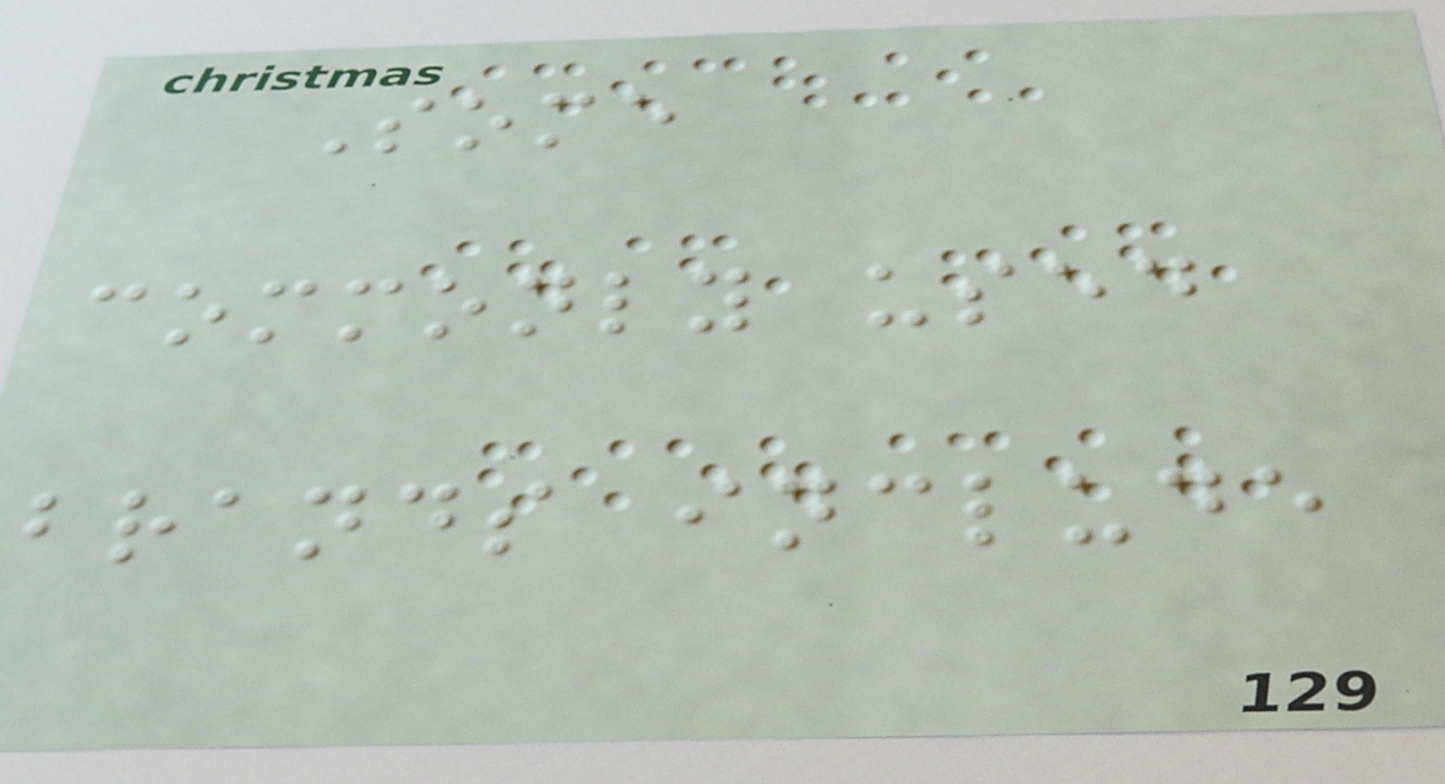Some
commonly used
brands include
